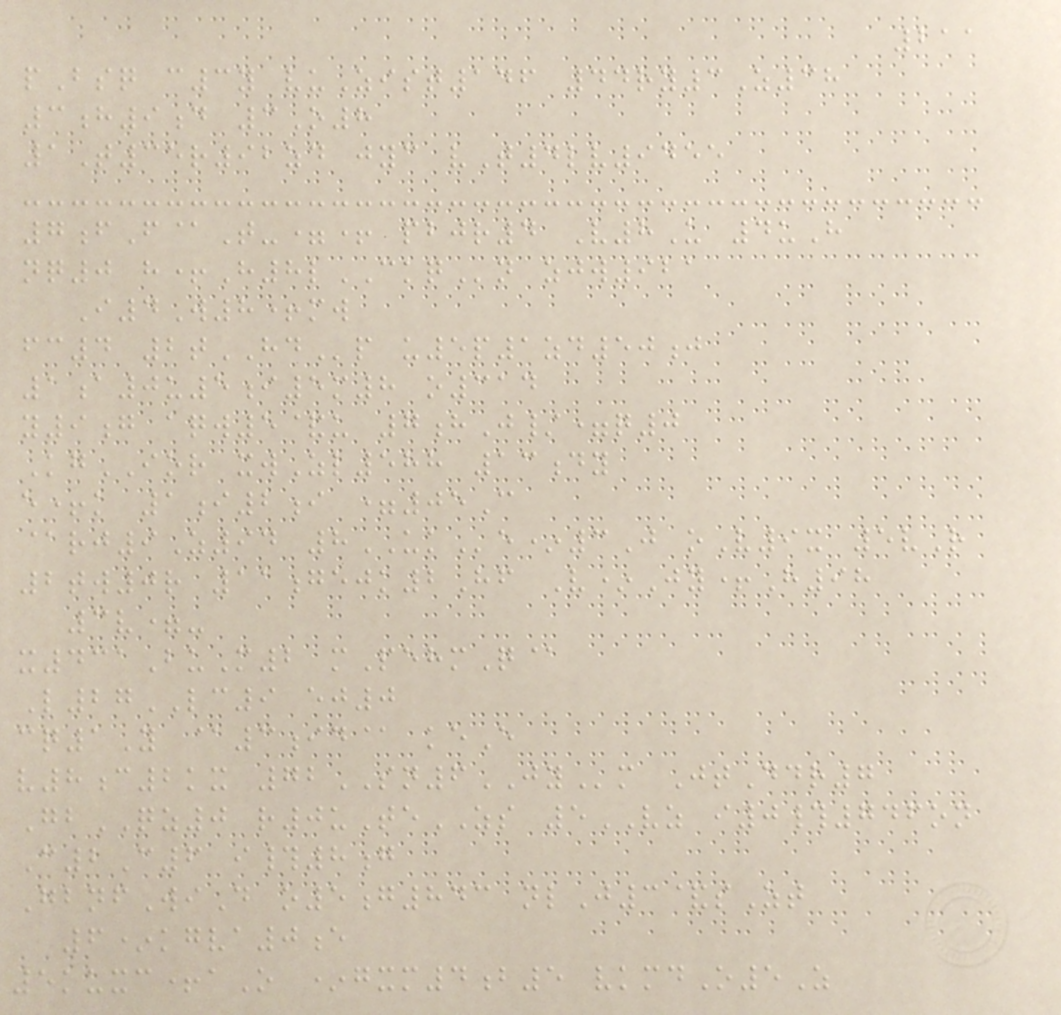211
pBsq c3y vuZist146 44ry3Z38
3h9d 3O8
1T35r92zd jyc vT4lv9455
7fF@T-=+ pbjr4 V8U 4uH
nq0 h+H8lCKQn zjw921
I4W8+mw
fc4 2tHDp u5p1zd50j
1a0u5i5m8 o314
y9g aqw5&u 7hJ/=q0
KgIOR xwZl588 13dy
e+k 1i2i =05C
@rj9Z94 8UKe*3J oV9x 5vR
2tw0r 11gejk2Hf V*Jy+H98
3v=-
x431BuM2 mPehmQ@
L27LC9 ej0
cq1Y @3id@ keE
v8c2kx 72SN6JYm JtDdr7
GbQZ0 r0uTeZS 5VZ i0#746on
C2C6 i#8g
GbnfWiD o5g843 nlJ3&sZt
6*kgva0e
5kuxc+aO *gxm4b5 vkmdO5Z
